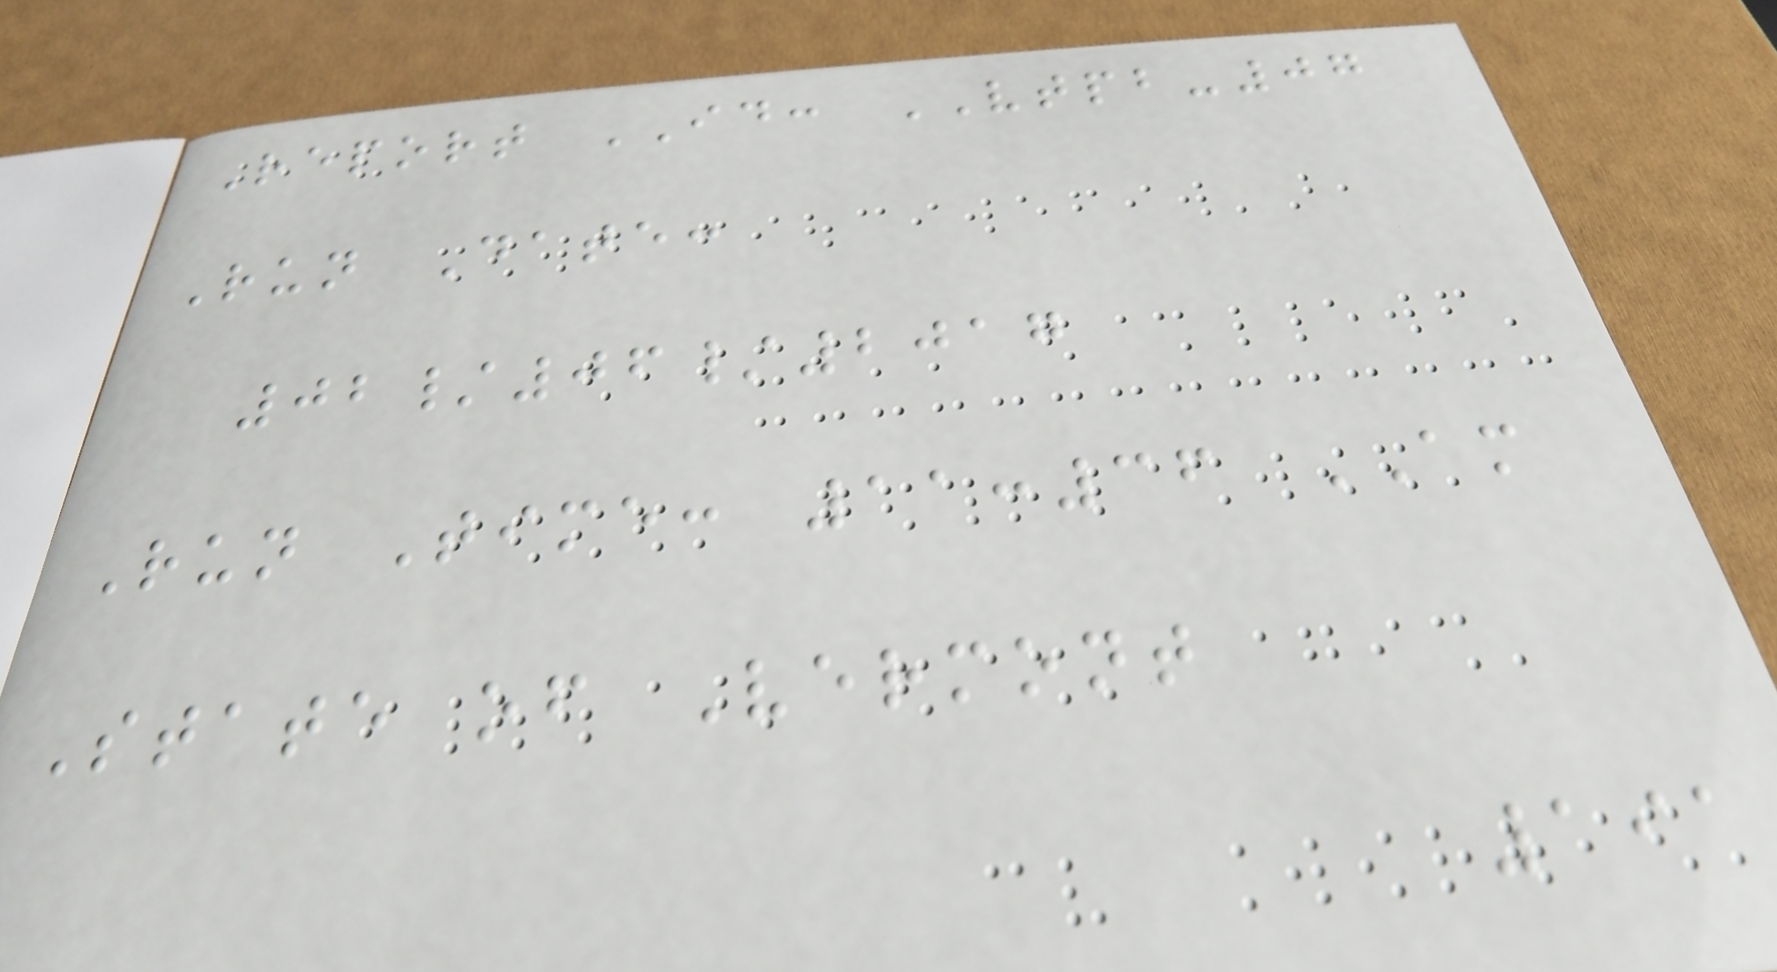Report ID: VTPB-07
Run Date:
02/06/2017
Run Time: 11:36 AM
State of Vermont
191
